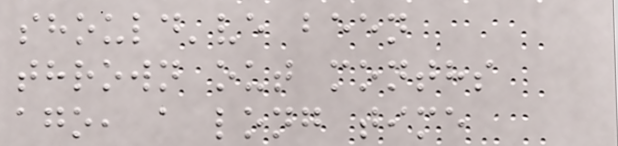should've been
thrown out months
ago, a long time
